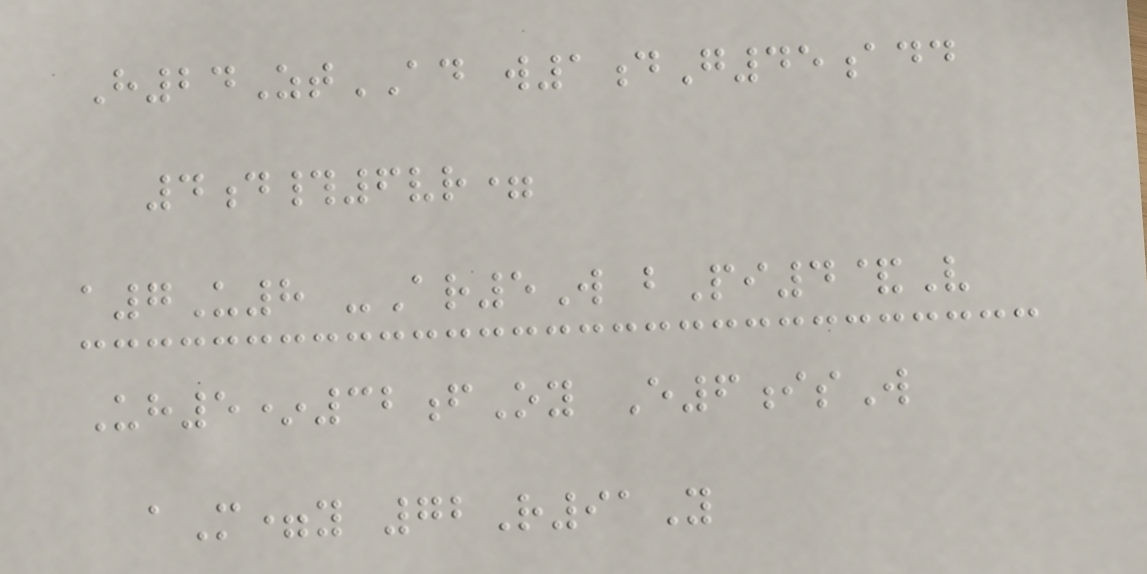H24ZtAD w1dG45add
4d#6vr=
a7U8 -Ar5W bPi4&V
Uh5*32fOy E6isW
aM=y 72R91Y
